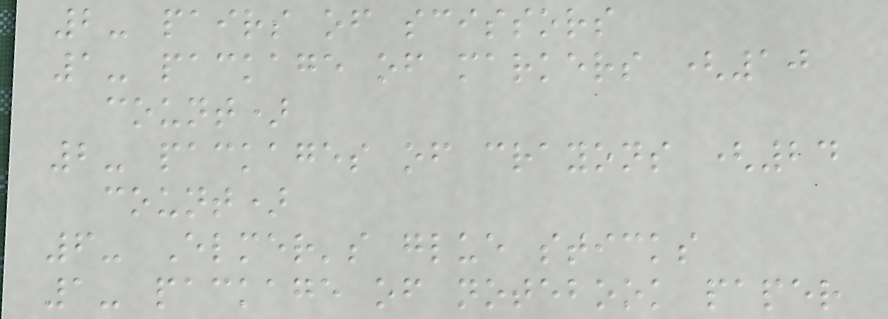2- pairs of scissors
1- package of markers (10
count)
2- packages of crayons (24
count)
6- Elmer's glue sticks
1- package of notebook paper
